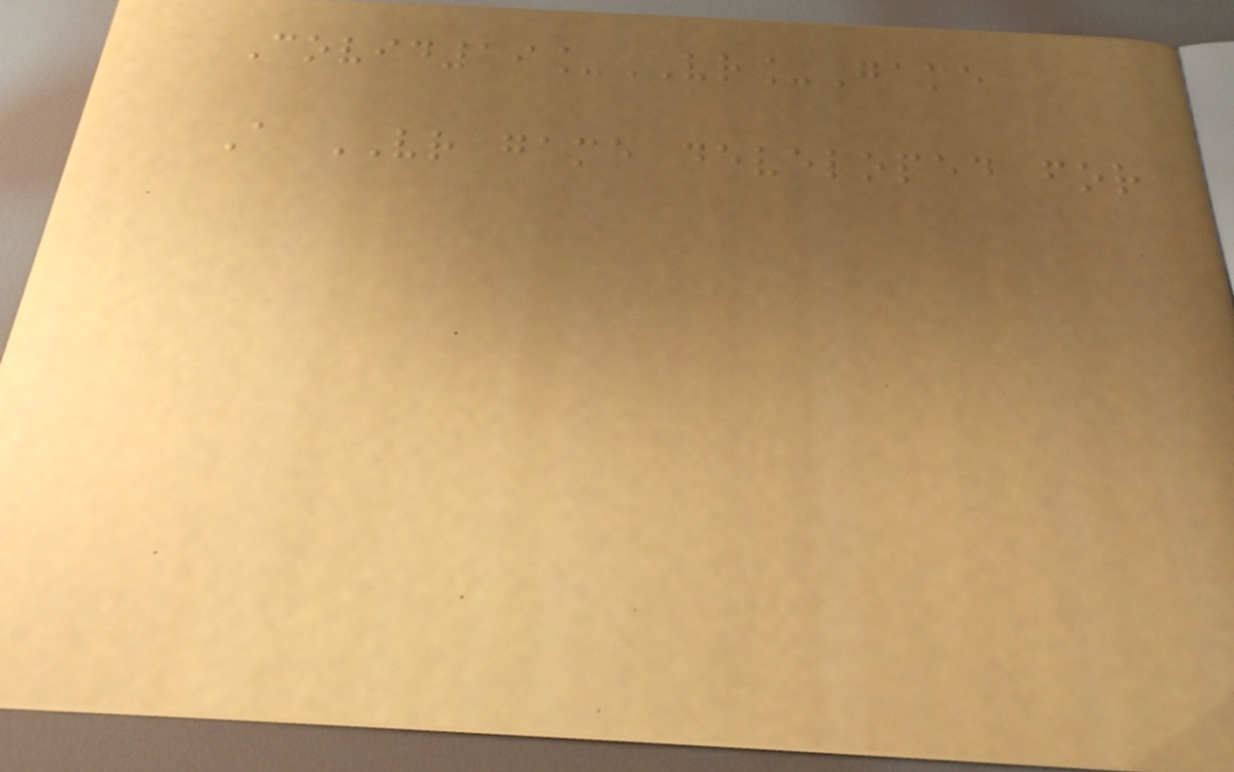Covid19_VR_Game
A VR game developed for
